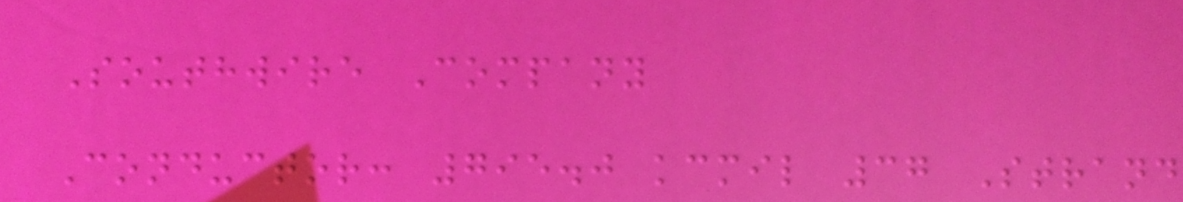Southwire Company
Conductor: 795.0 kcmil 37 Strand
